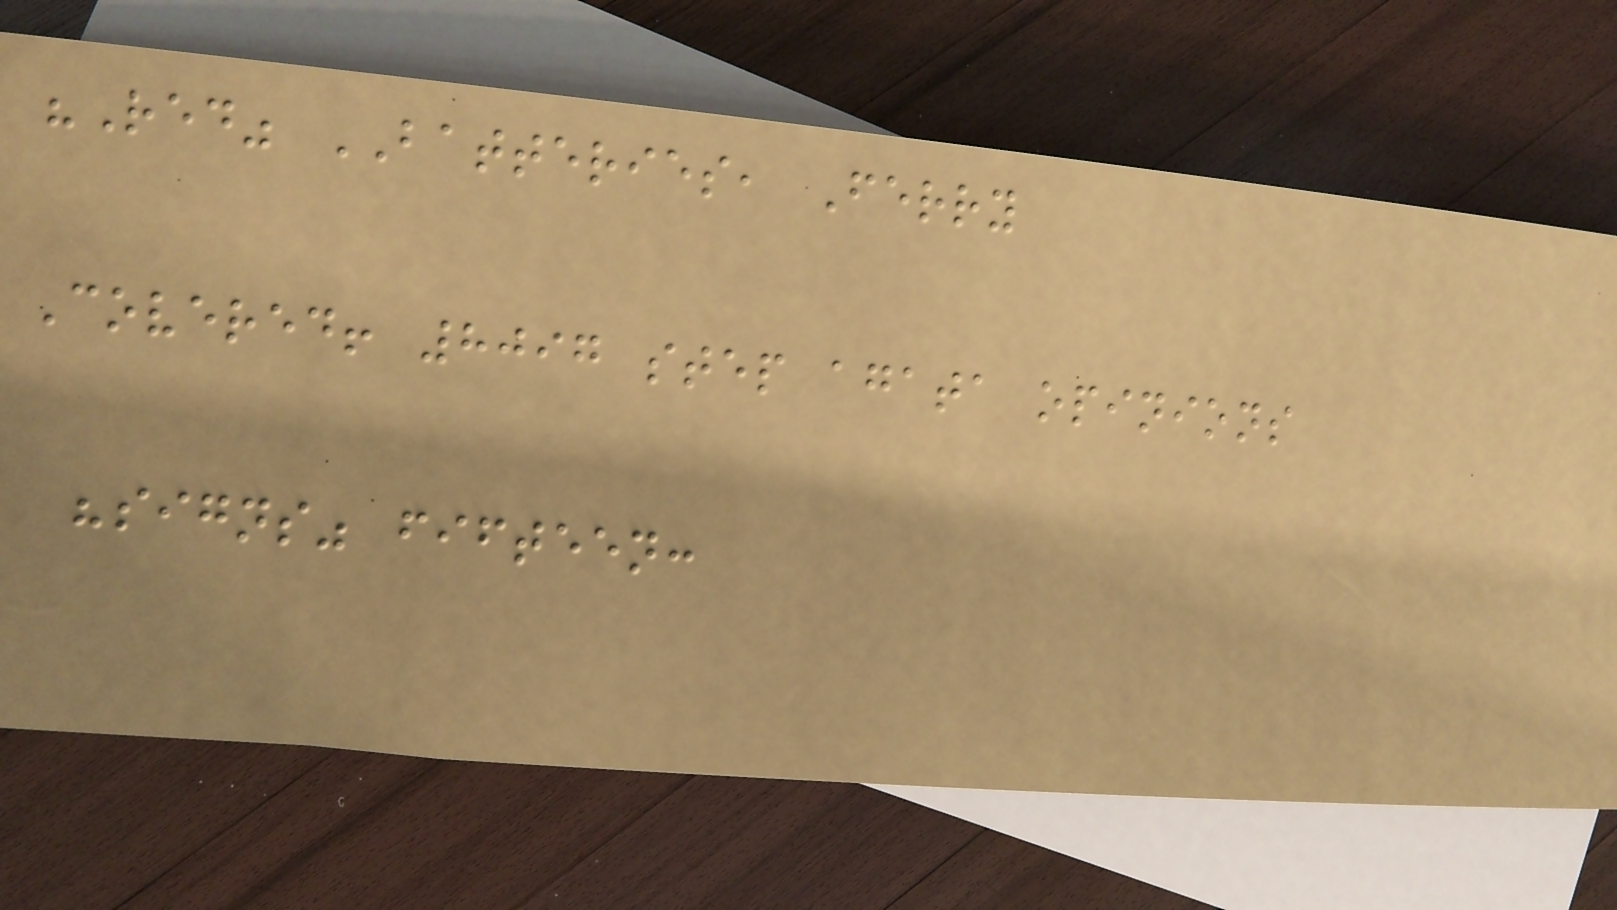"Red" BATTERIES, Ferry
Covered! 8097 step agata opinions
"signs" fifteen:
